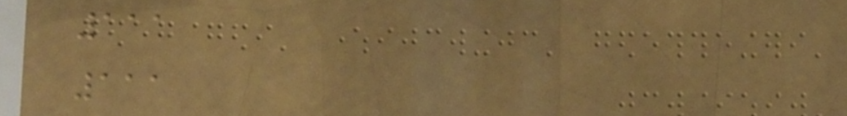111
111
